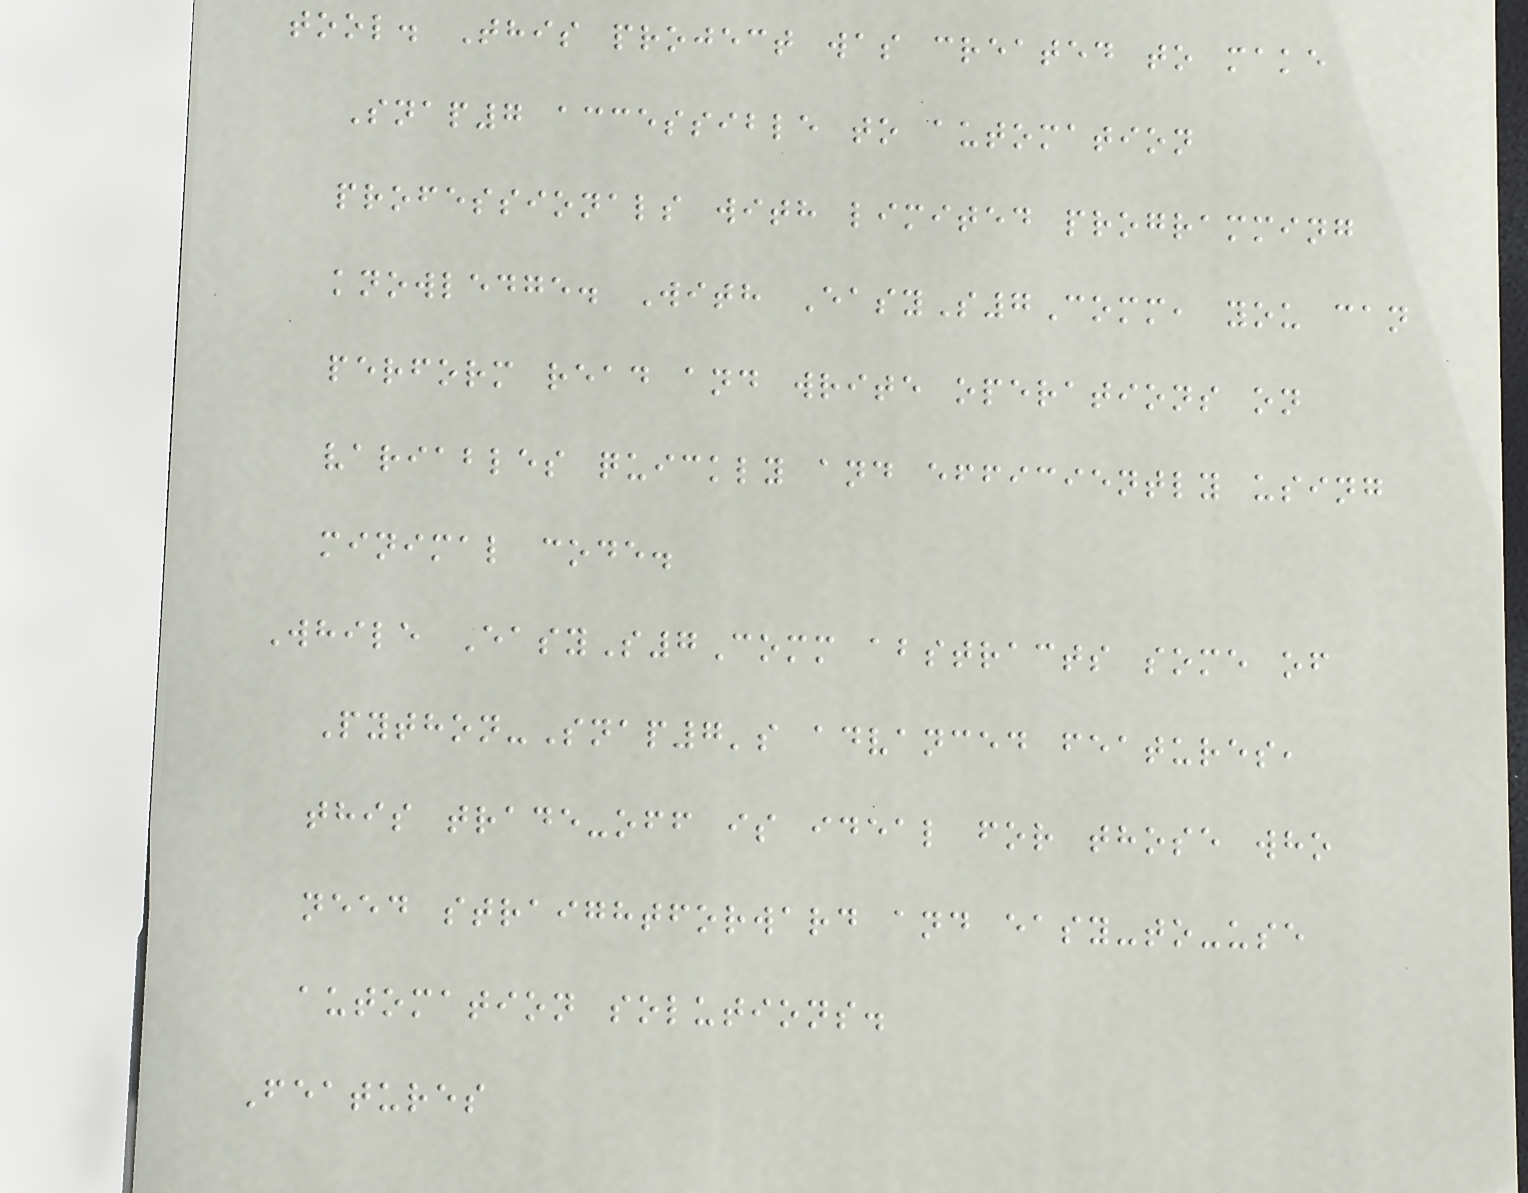tool. This project was created to make
Snap7 accessible to automation
professionals with limited programming
knowledge. With EasyS7Comm, you can
perform read and write operations on
variables quickly and efficiently using
minimal code.
While EasyS7Comm abstracts some of
Python-Snap7's advanced features,
this trade-off is ideal for those who
need straightforward and easy-to-use
automation solutions.
Features
